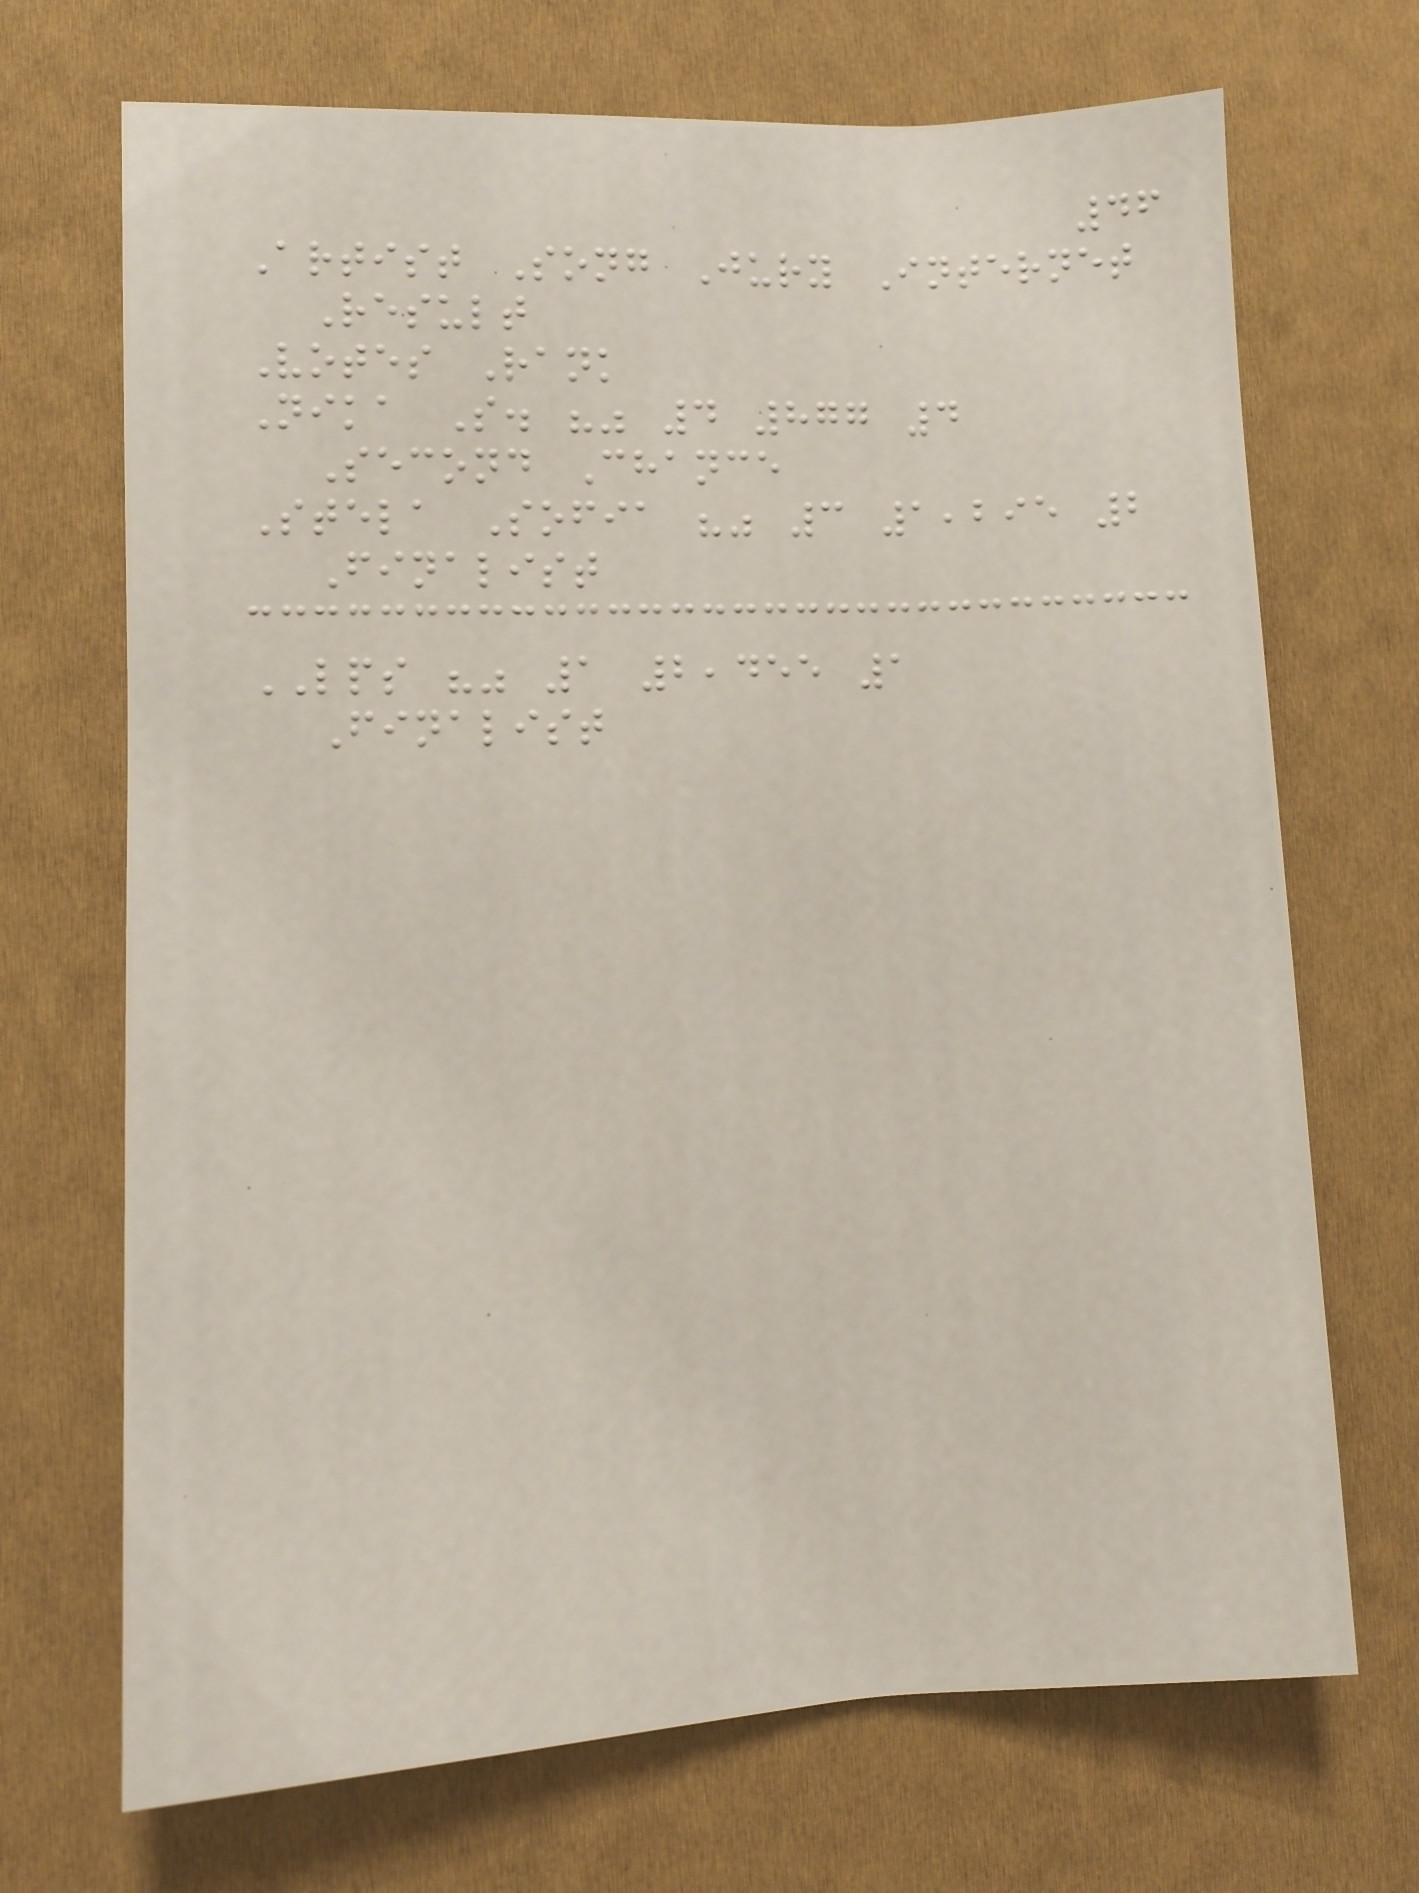46
Artist Song Jury Internet
Result
Votes Rank
Nika S. "" 4 877 4
Second Chance
Stela Sofia "" 3 1,295 2
Finalist
LPS "" 1 2,455 1
Finalist
